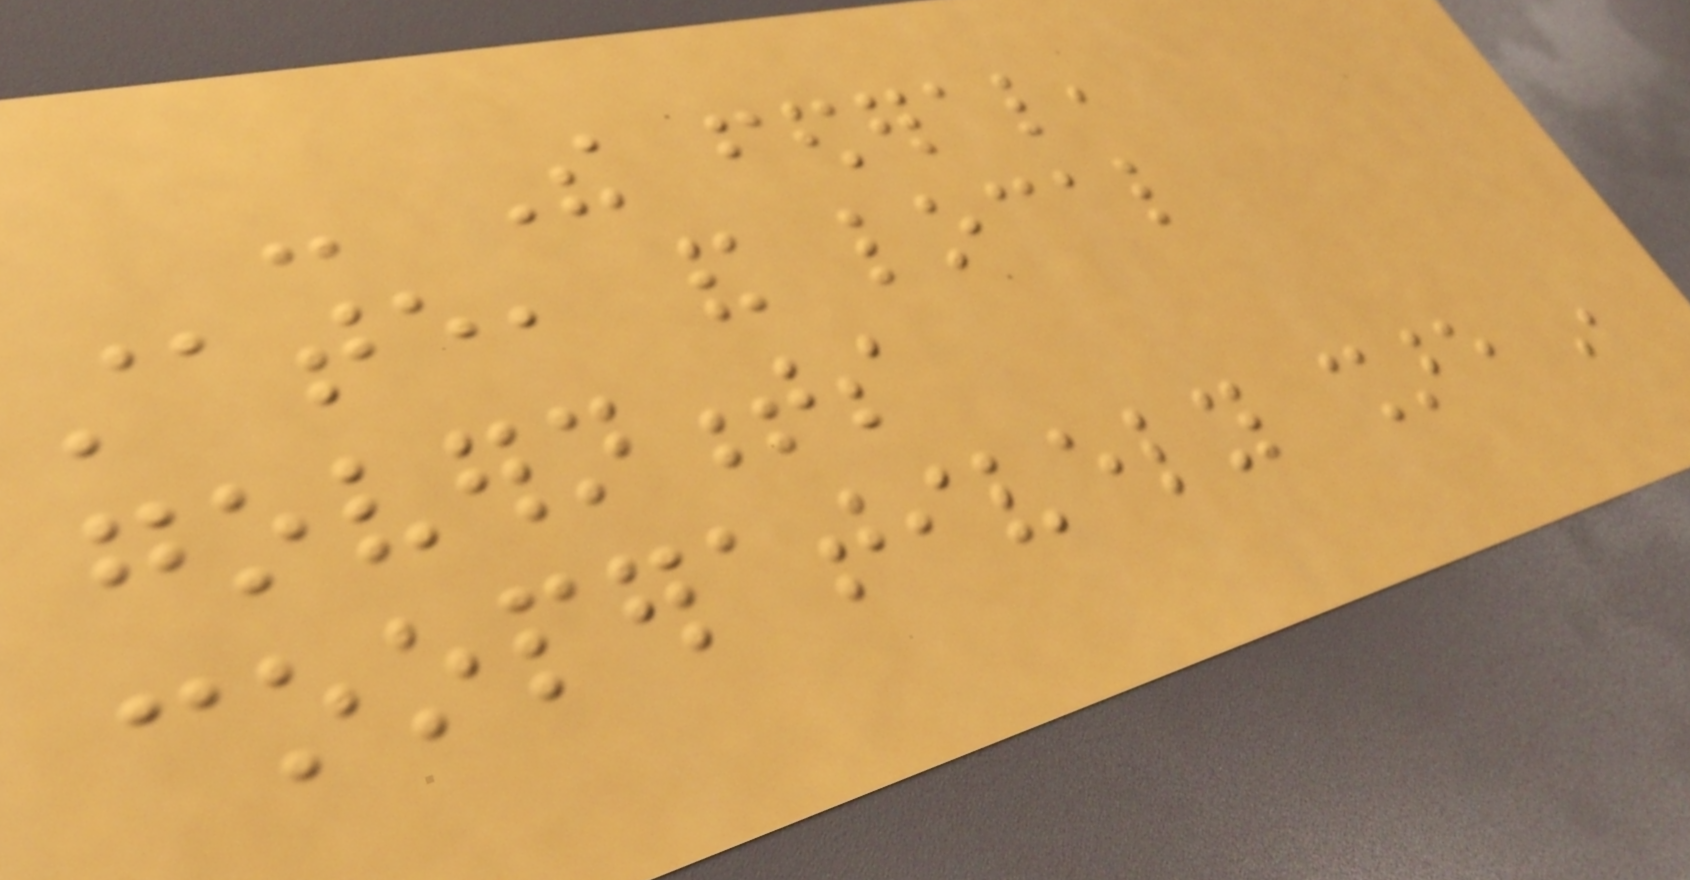- The federal,
state, and local
governments
cooperatively share in
